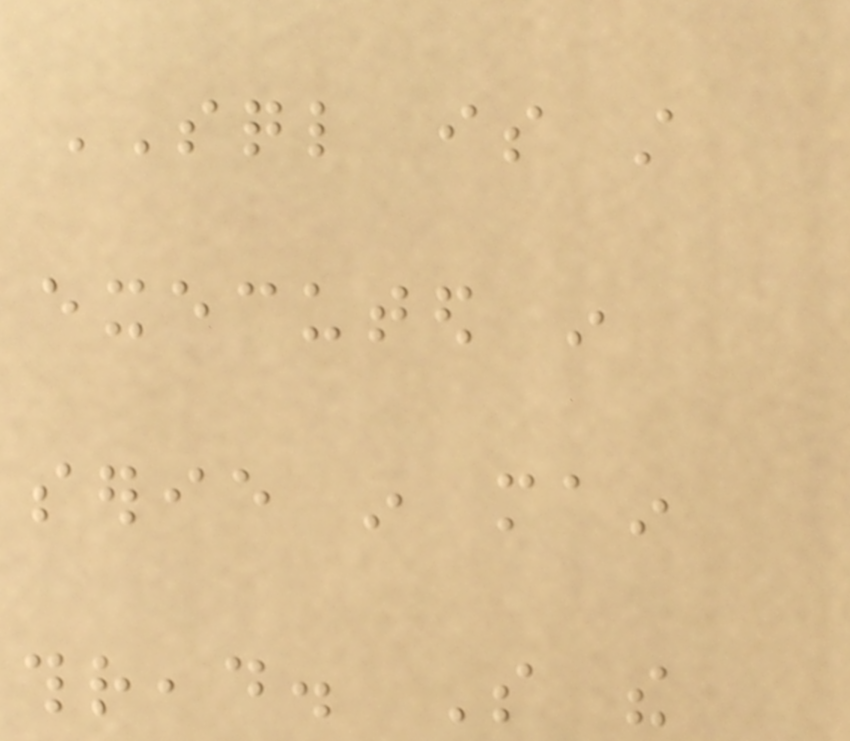SQL is still
executed in
serie in main
thread. So the
